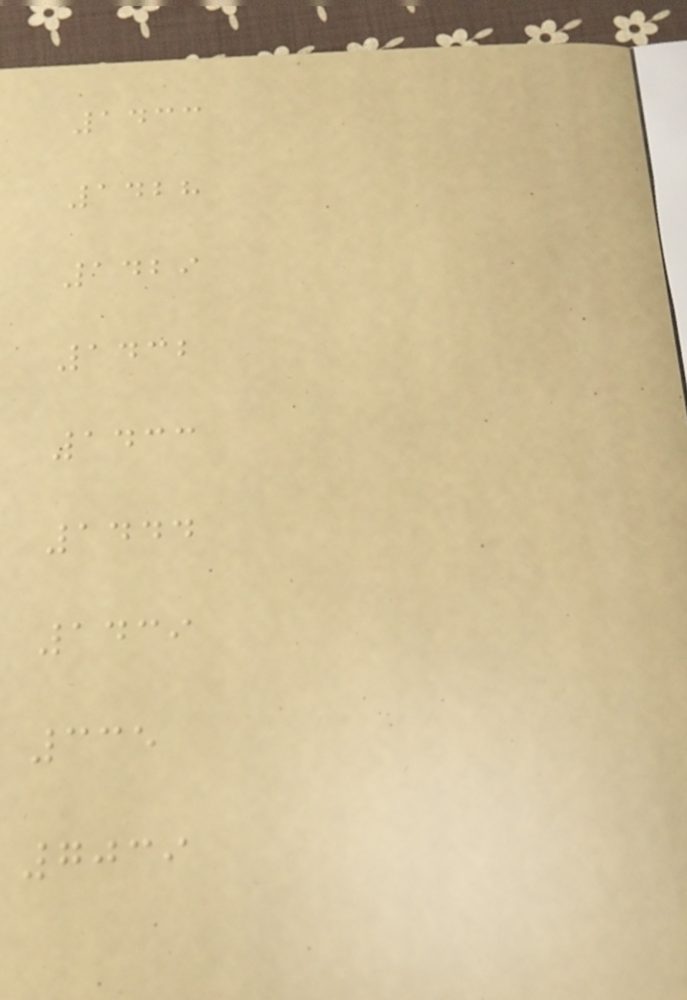1433
1428
1429
1432
1433
1444
1439
335
7039
